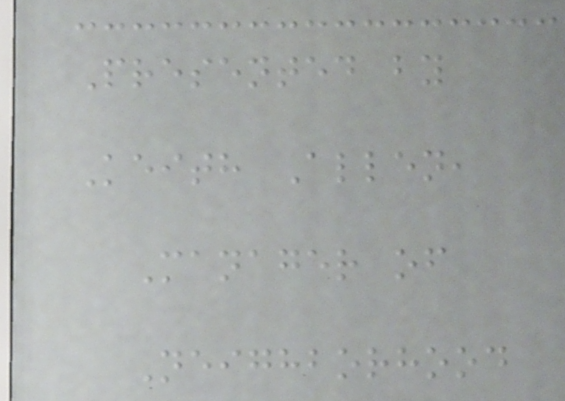Presented by
Keith Allen,
Manager of
Neighborhood
